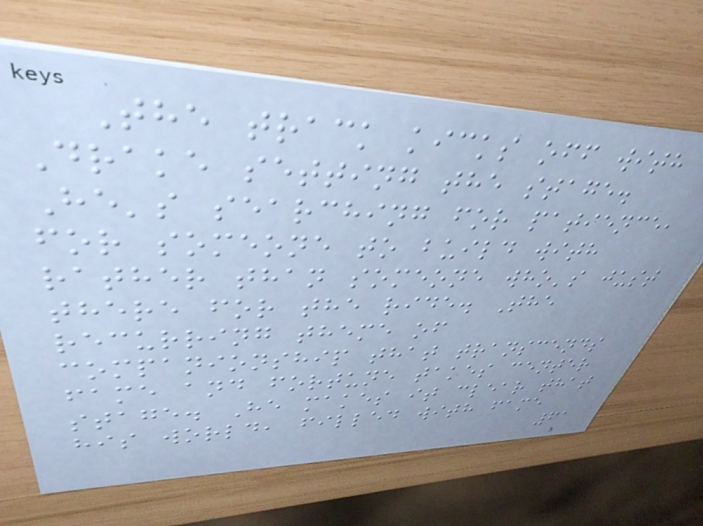The track kicks off with
Drake setting the stage.
He's searching for patience,
for someone to build with
rather than someone who's just
there for the ride. The
recurring theme of
companionship that transcends
fame and fortune takes center
stage. He makes it clear that
his world, filled with fame
61
